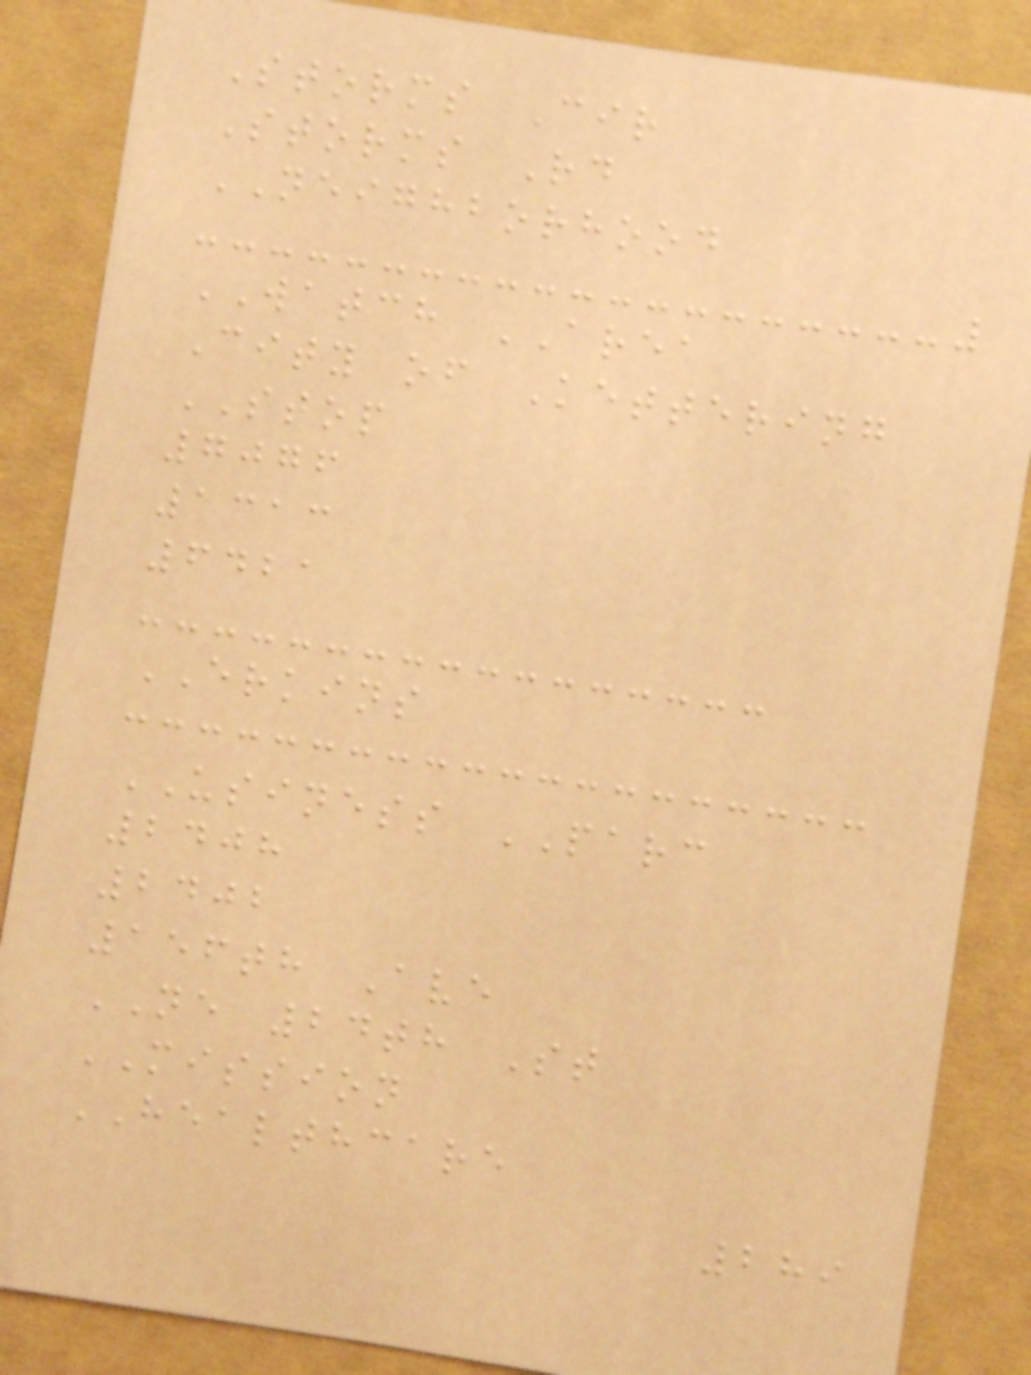Storms Cir
Storms Rd
NEIGHBORHOOD
WATCH AREA
City of Kettering
STOP
7076
1313
6421
ERKINS
USINESS PARC
2408
2402
156th Ave
NE 24th St
MISSION
HEALTHCARE
289
